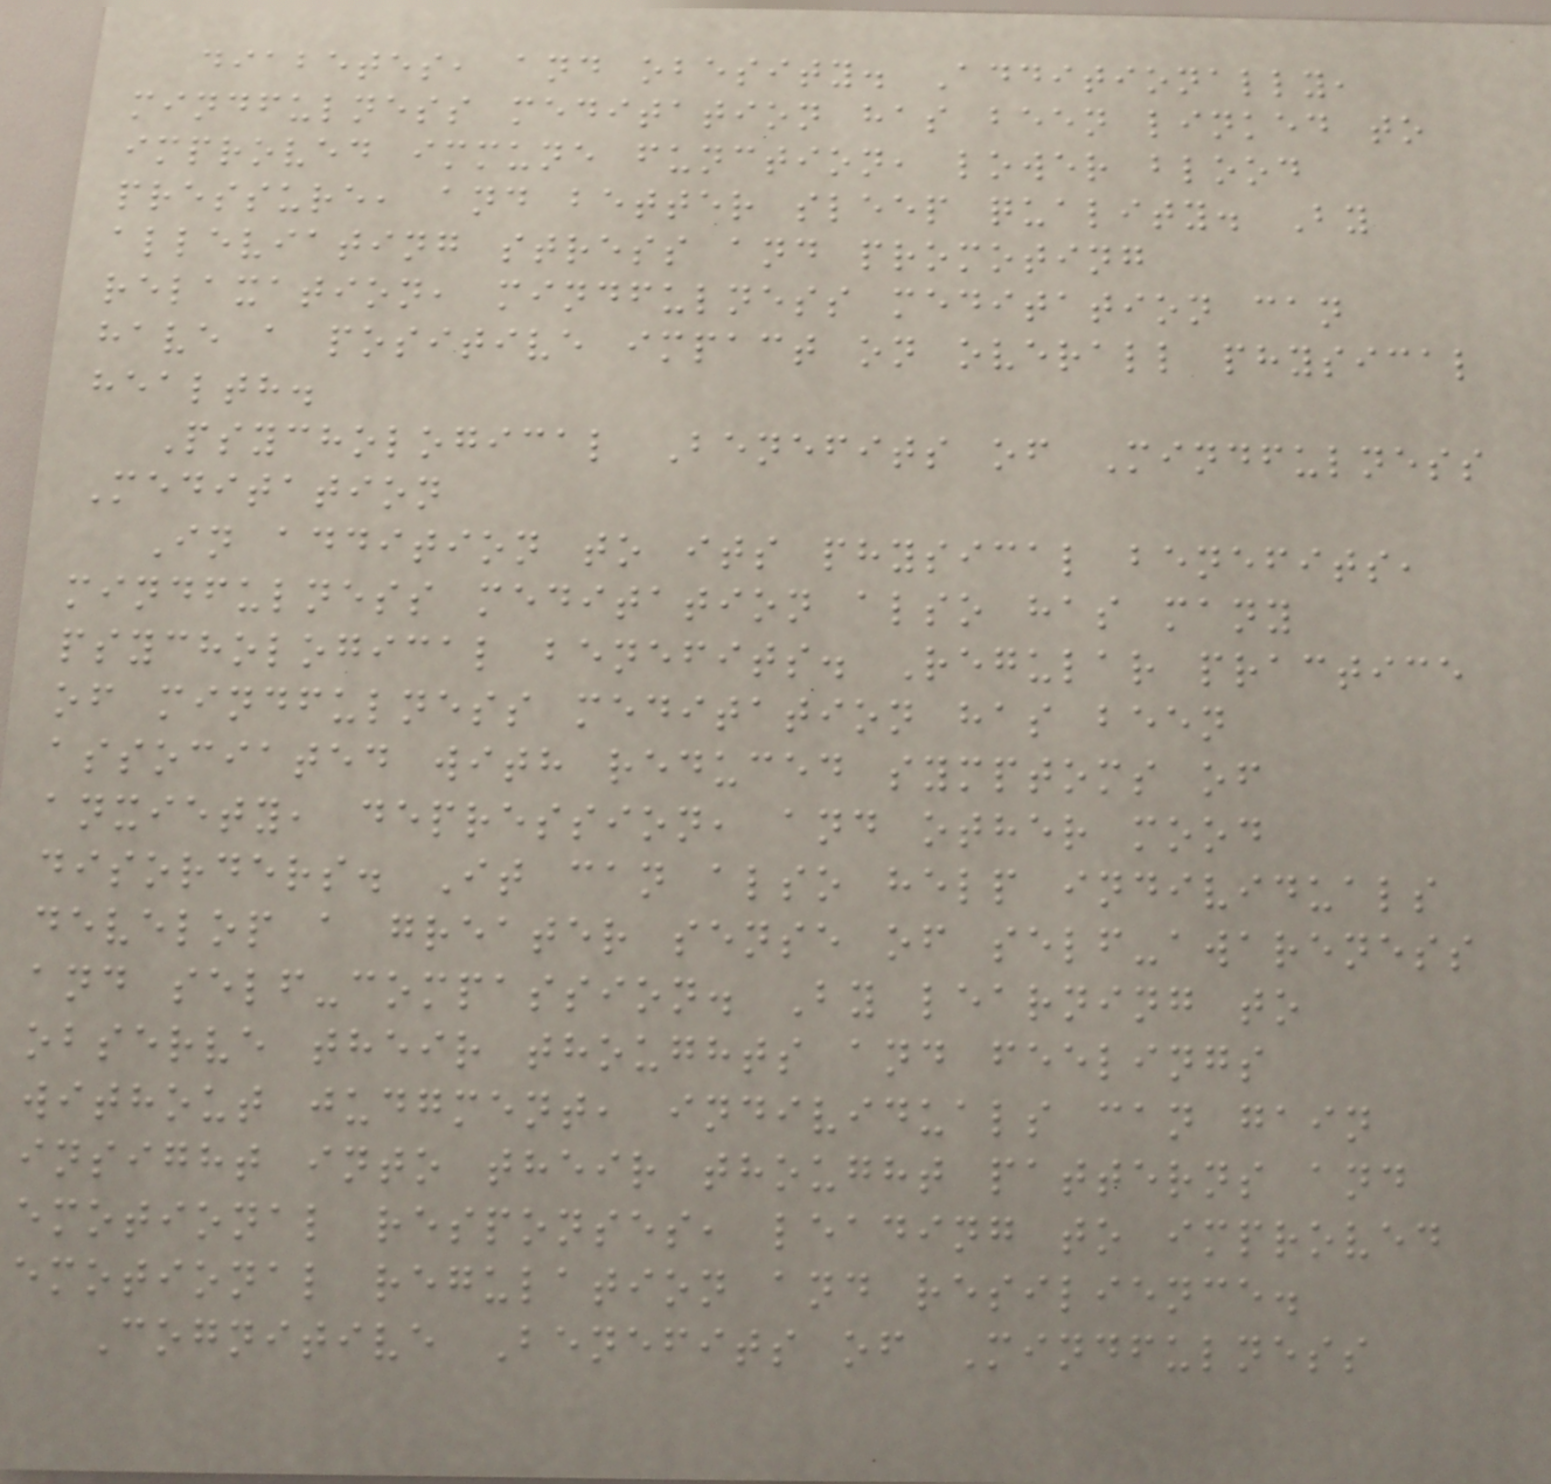diabetes, and obesity. Additionally,
mindfulness meditation has been linked to
improved immune function, lower blood
pressure, and better sleep quality. By
alleviating stress and promoting
relaxation, mindfulness meditation can
have a positive impact on overall physical
health.
Psychological Benefits of Mindfulness
Meditation
In addition to its physical benefits,
mindfulness meditation also has many
psychological benefits. Regular practice
of mindfulness meditation has been
associated with reduced symptoms of
anxiety, depression, and other mood
disorders. It can also help individuals
develop a greater sense of self-awareness
and self-compassion. By learning to
observe their thoughts and feelings
without judgment, individuals can gain
insight into their thought patterns and
emotional responses, leading to improved
emotional regulation and resilience.
Cognitive Benefits of Mindfulness
